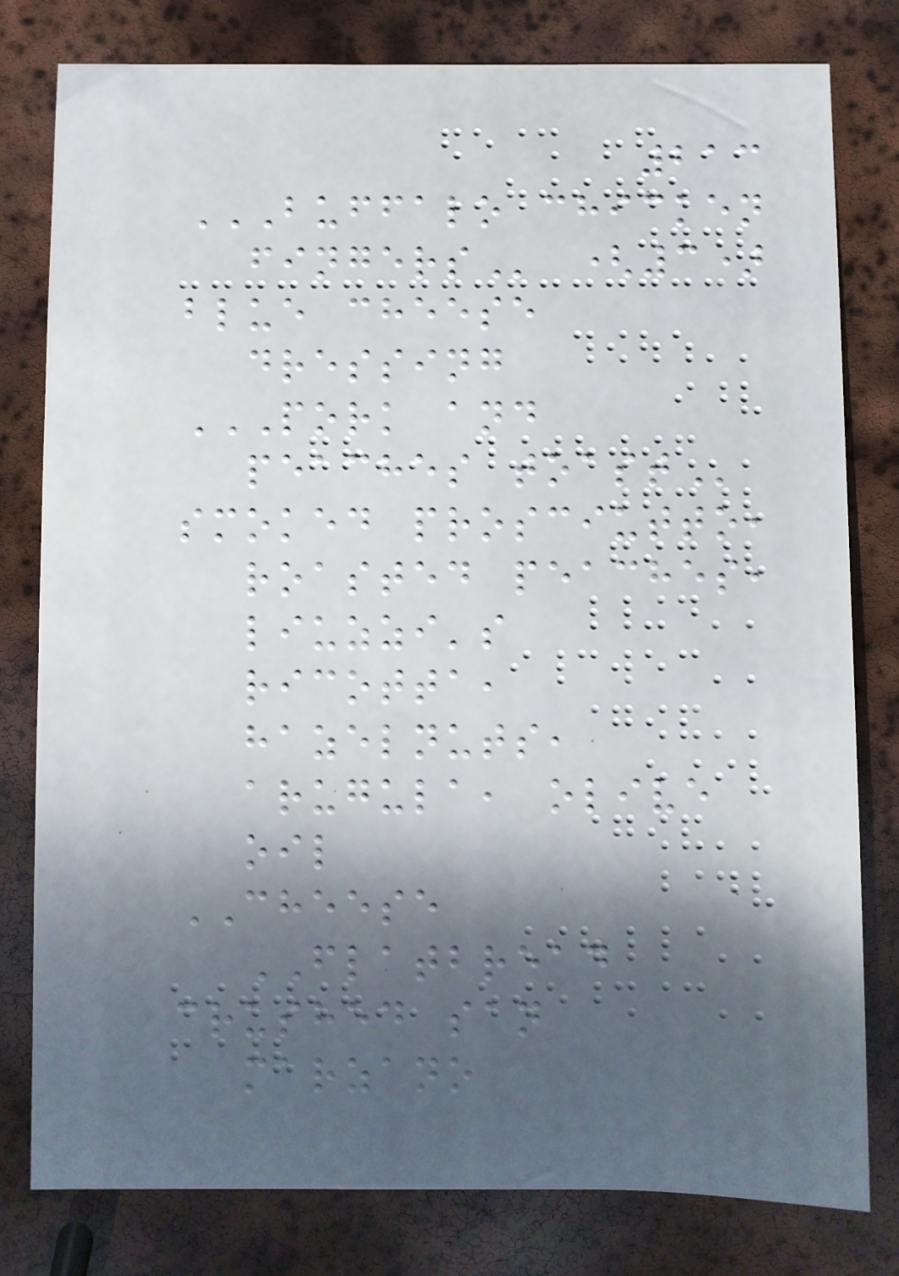213
BUFFALO CHICKEN
FINGERS (3)
blue cheese
dressing
PORK AND
PEACHES TOAST
smoked prosciutto,
roasted peaches,
liuzzi's
ricotta,
hazelnuts,
arugula, olive
oil
CHEESE
FLATBREAD
crushed san
marzano
